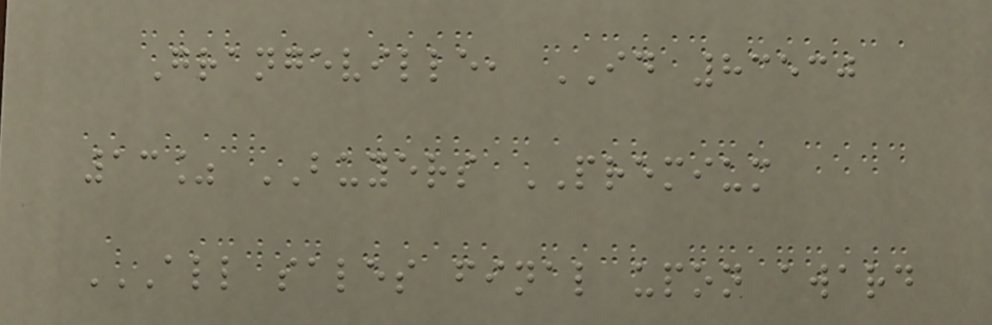Grangeville, ID 83530
13% BUYERS PREMIUM
ALL SALES FINAL UPON AWARD
